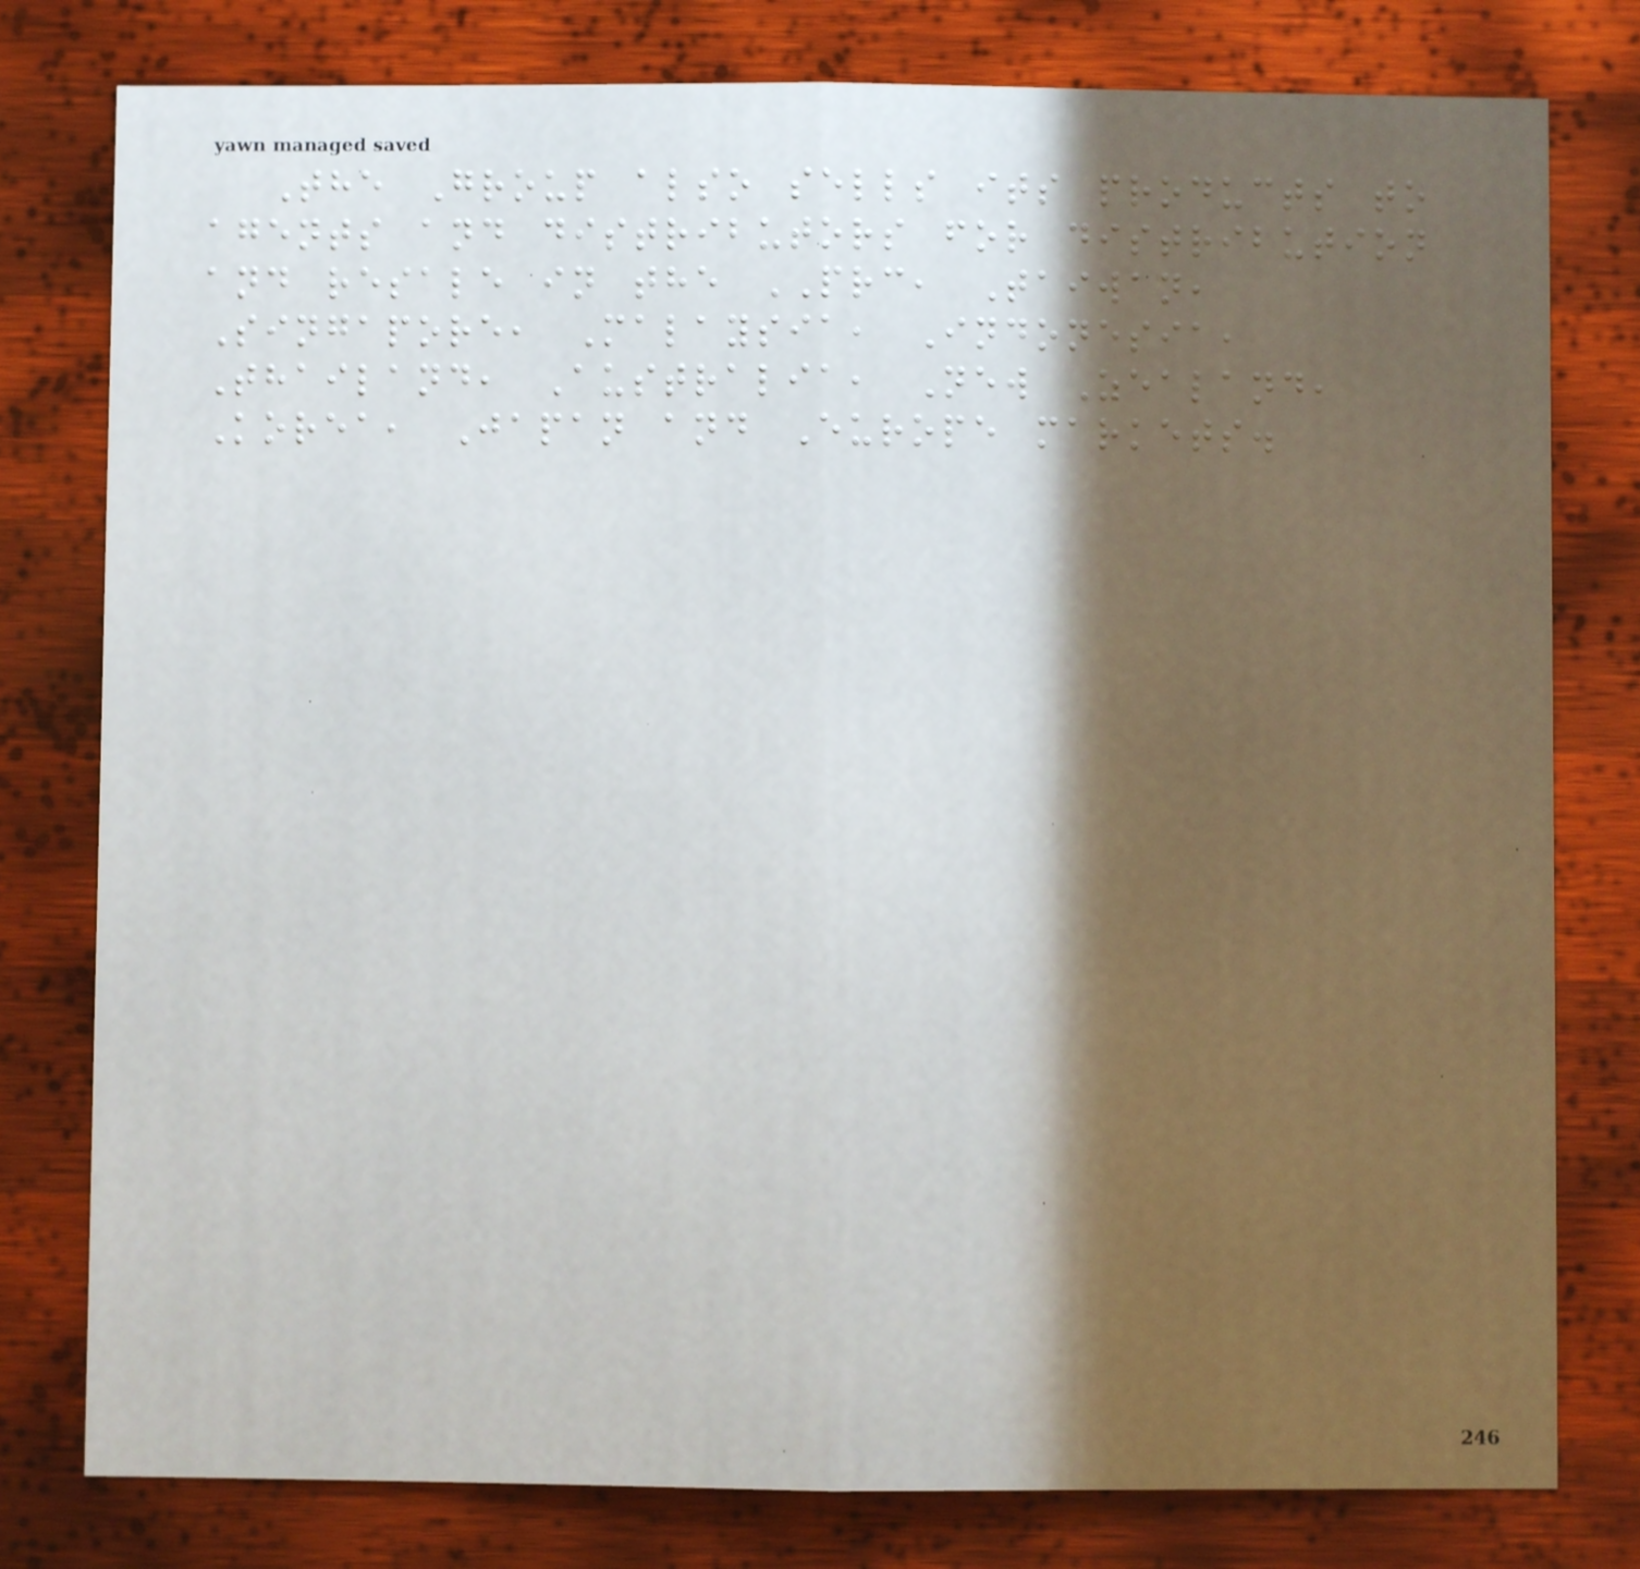The Group also sells its products to
agents and distributors for distribution
and resale in the PRC, Taiwan,
Singapore, Malaysia, Indonesia,
Thailand, Australia, New Zealand,
Korea, Japan and Europe markets.
